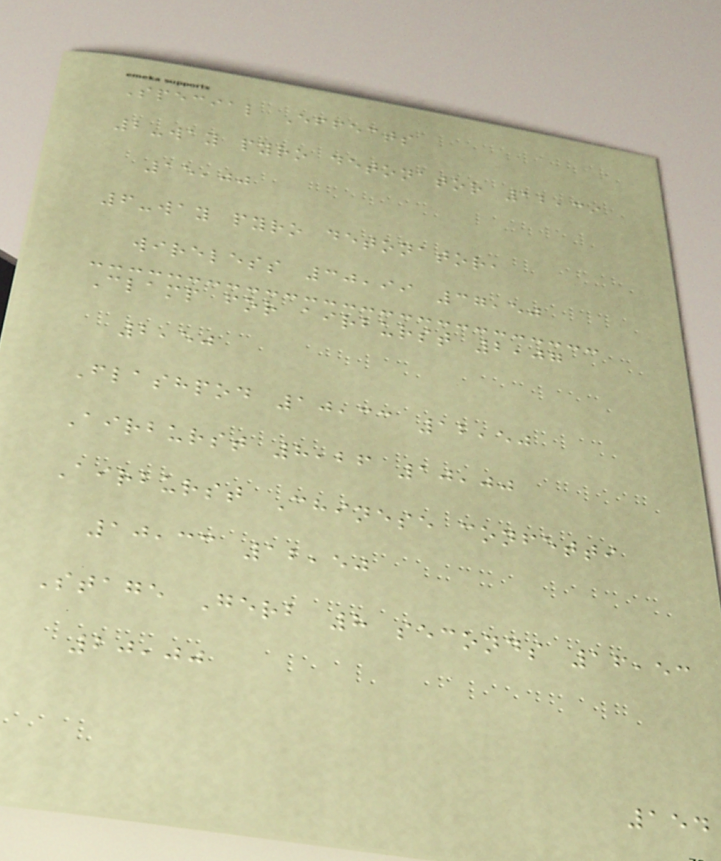Special Effects
2-way pyro detonator 12,39
15,00
6-way pyro detonator,
wireless 30,99 37,50
Clamp for airburst 2,07
2,50
Flashpod 10,33 12,50
Airburst 8,26 10,00
Airburst Chinese confetti
10,33 12,50
Stage Gerb 8 seconds 16,53
20,00
154
